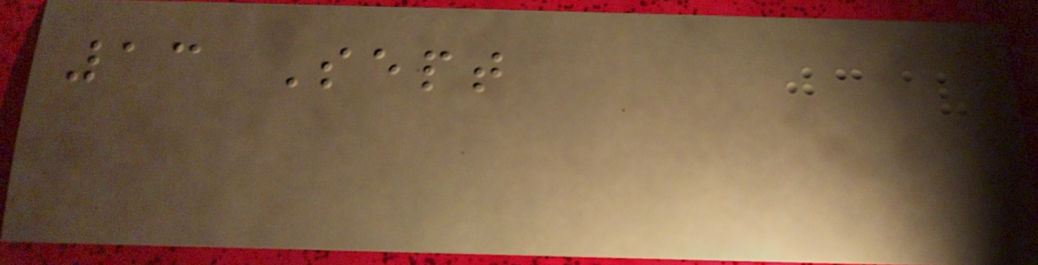13 Sept
